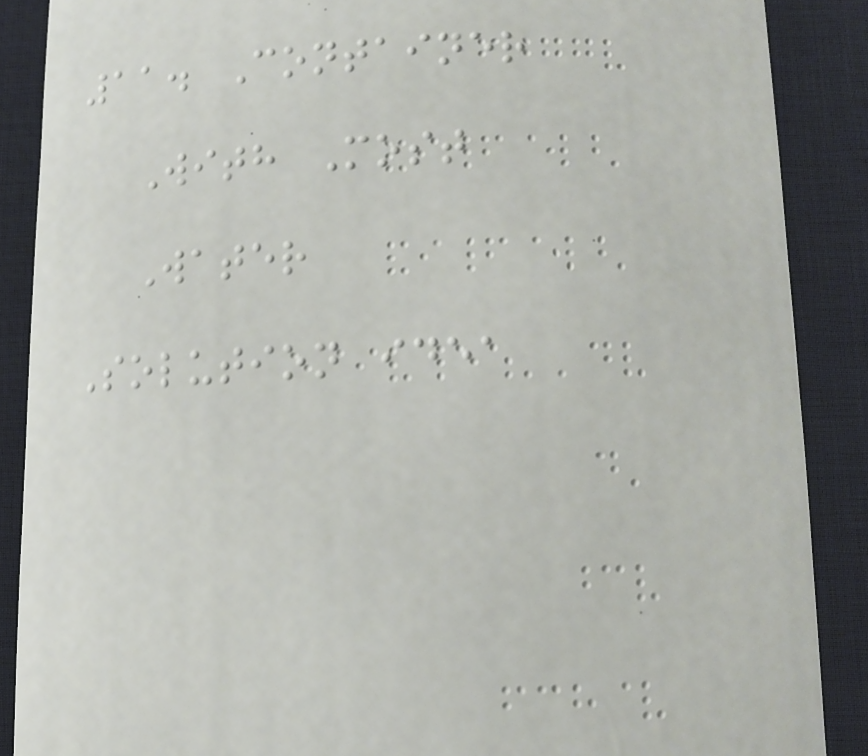11. Container
With Most
Water
Solution idea
